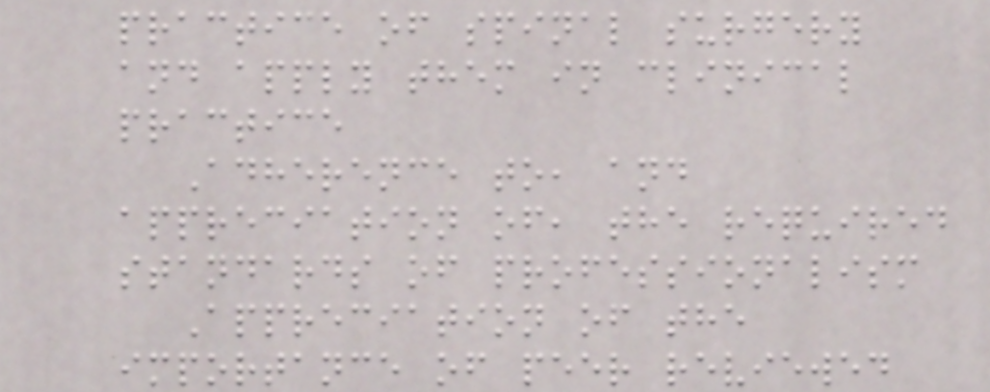practice of spinal surgery
and apply them in clinical
practice
Adherence to, and
appreciation of, the required
standards of professionalism
Appreciation of the
importance of peer reviewed
